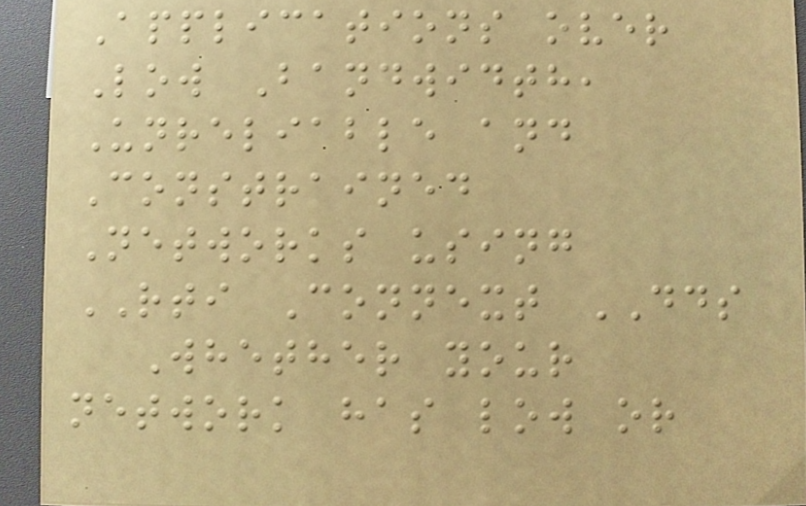Applications over
Low Bandwidth,
Unreliable and
Constrained
Networks using
RTI Connext DDS
Whether your
network has low or
